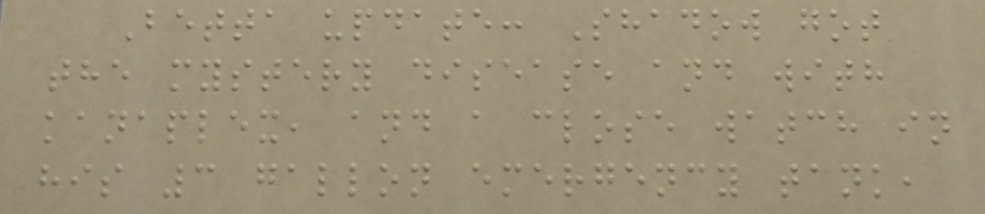Betta update: Shadow got
the mystery disease and with
kanaplex, and a close watch in
his 3 gallon emergency tank,
